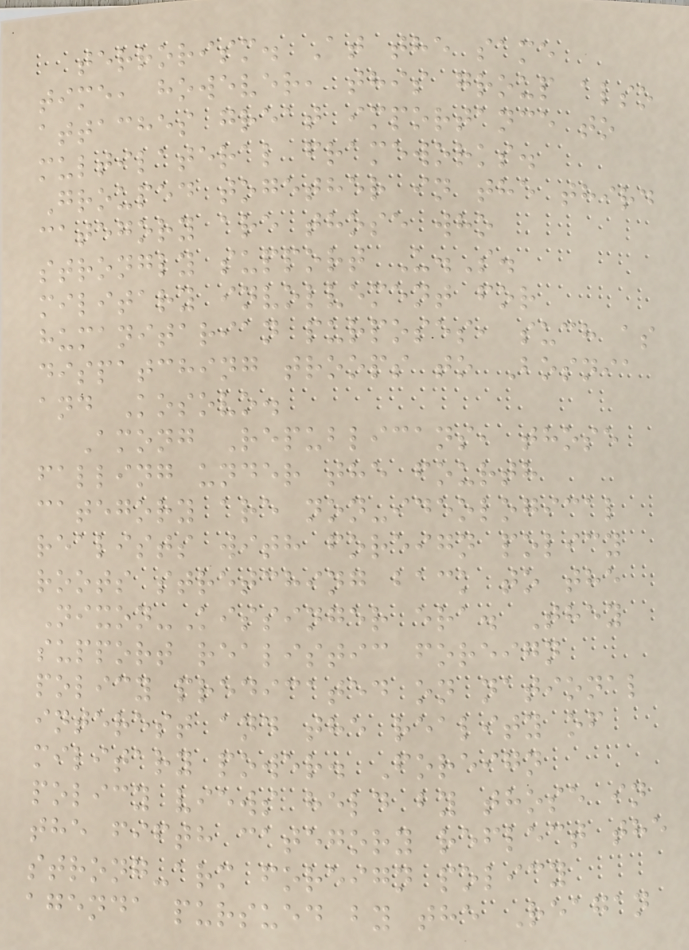terrorism. At the same
time, however, this group also
attaches great importance to
multilateral frameworks.
Grouped together in the third
category are those who
strongly support U.S.
military involvement for
humanitarian purposes, such as
dispatching troops to Bosnia
and Kosovo.
Among Republicans, those
falling under the fourth
category are non-ideological
realists with foreign policy
roots stretching back to the
Nixon-Kissinger era. They
support realistic foreign
policy predicated on national
interest and the reality of
military power. Foreign
policy views held by those in
the fifth category reflect the
strong-arm foreign policy
agenda pursued by the Reagan
